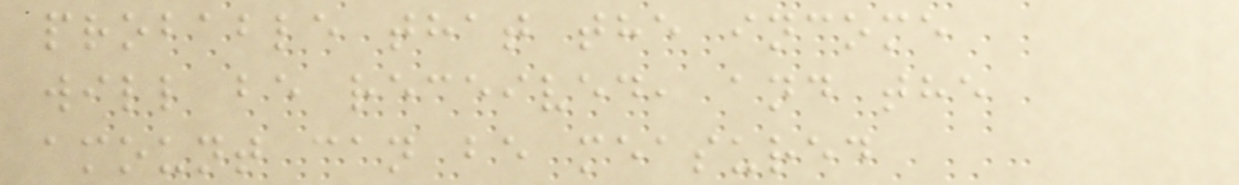probable that the income
will be received, and the
amount can be measured
